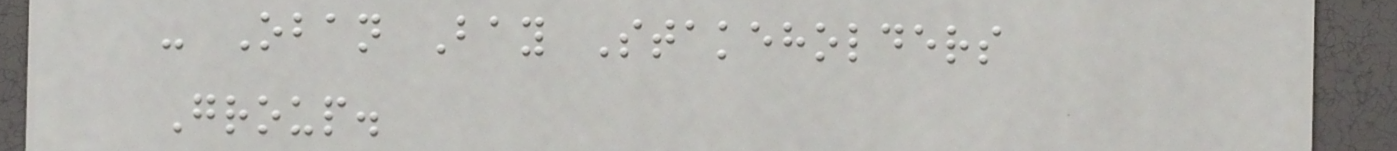- Oban Bay Stakeholders
Group.
